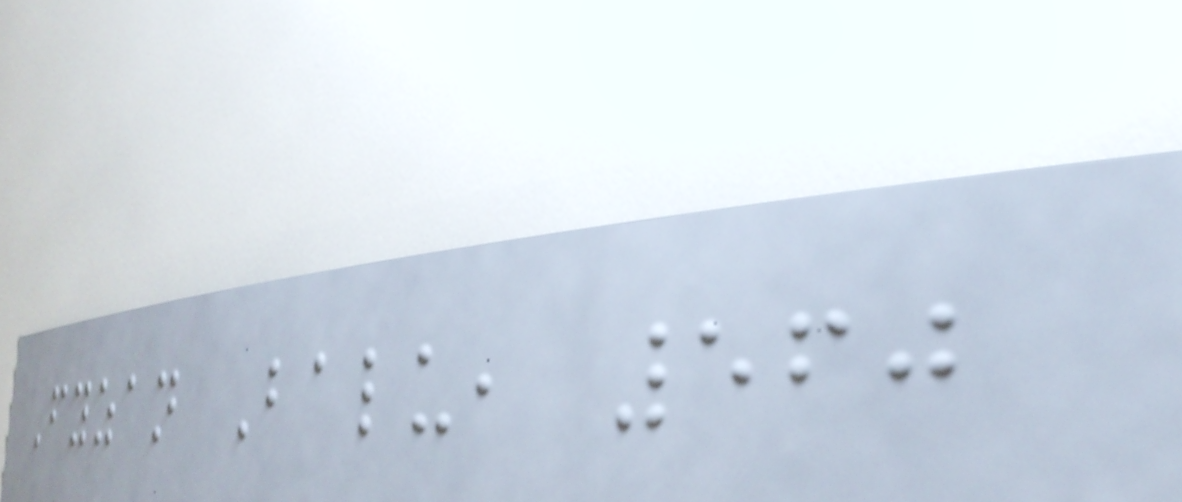Fyzan Balu, 560
